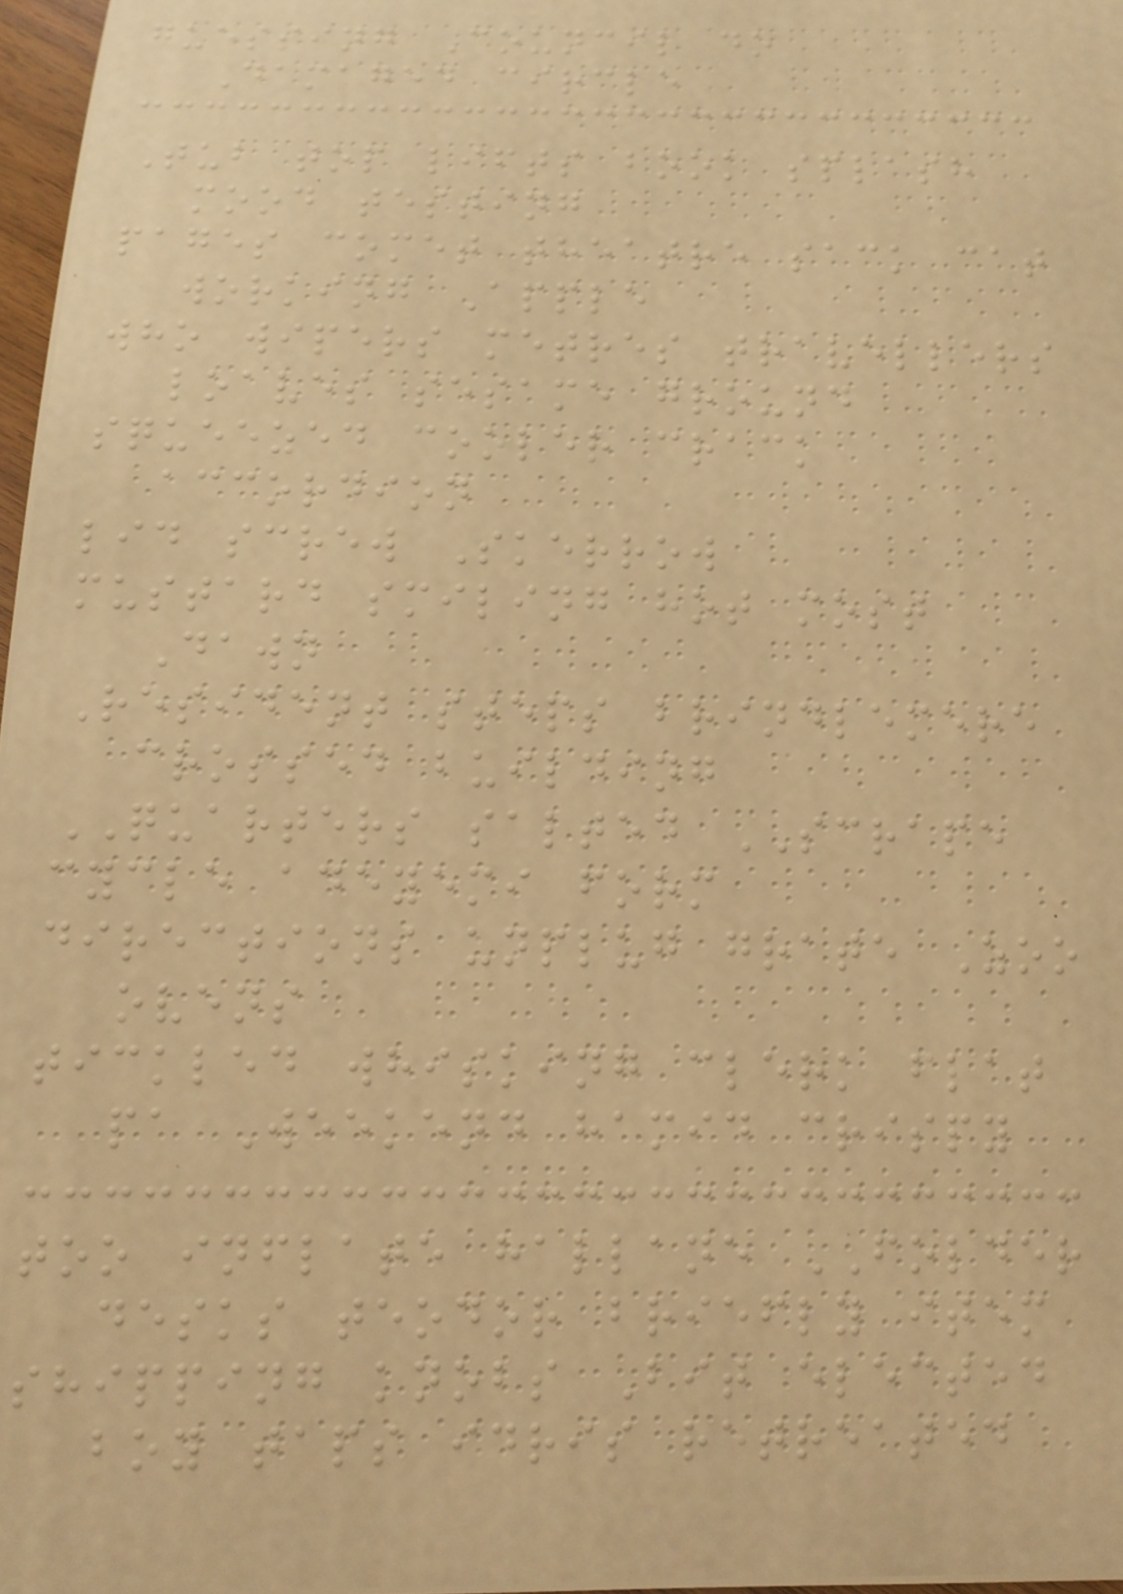guessing Council do
Damaged circle
Tub top lifts book splash
mood testing
pages comet theatre sack cat
working Apple
who wipers metres travellers
loaves sesame ground
squeezed cooler crack
accordion
lid screw Skerrow
mustard smiling hot most
Dawn
Resident steps brindlemere
crossed building
QUARTERS salted SCRAPE
cycle adeyemi form
directions unplug grate Zoo
ovens
tickled whisking clerk flat
pa Weekend hamid crispy
too inflate hallane FOLDER
desks teodor briefly item
shipping knobs Bit elected
boy taps idris retreated
